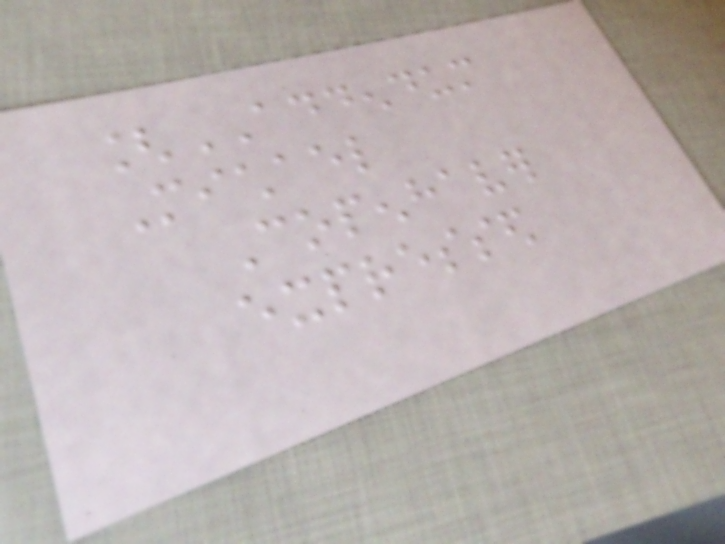[ADDENDUM
Michael
Copenhaver
expressed
